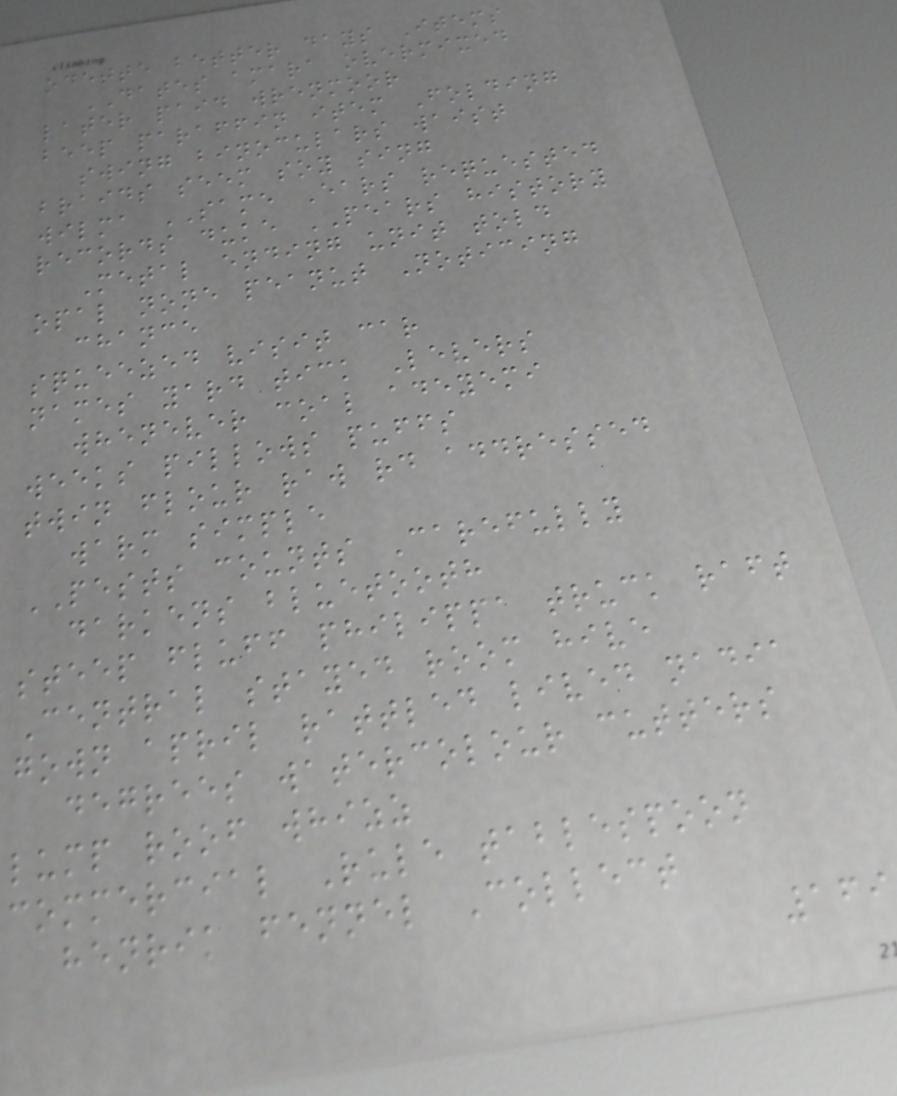odette better days Items
DATES amara overmixed
later paid wrenmoor
beep paraffin item Folding
swing binoculars waist
braids seem soy sing
wilma SAME Ears requested
records duke PEARS history
Metal ending unit told
opal none peanut Noticing
chance
squeezed visit car
names yard tick Levers
whenever coal adeyemi
weeks pillows puffs
twin flour raw rd addressed
warm simple
PESTS counts Carefully
darkens bluetooth
steep fluff philippa truck raft
Central stayed room hive
gown april rattled lived nadia
degrees watercolour cutters
lump roof whizz
commercial Rule tablespoon
henrik fennel Collect
169
